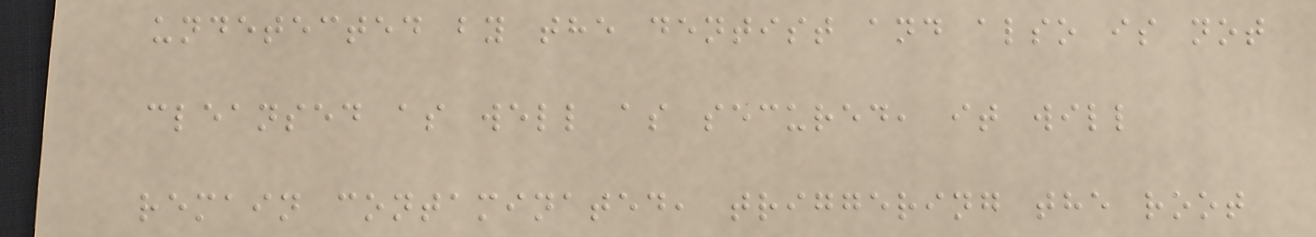undetected by the dentist and also is not
cleansed as well as secured, it will
remain contaminated, triggering the root
